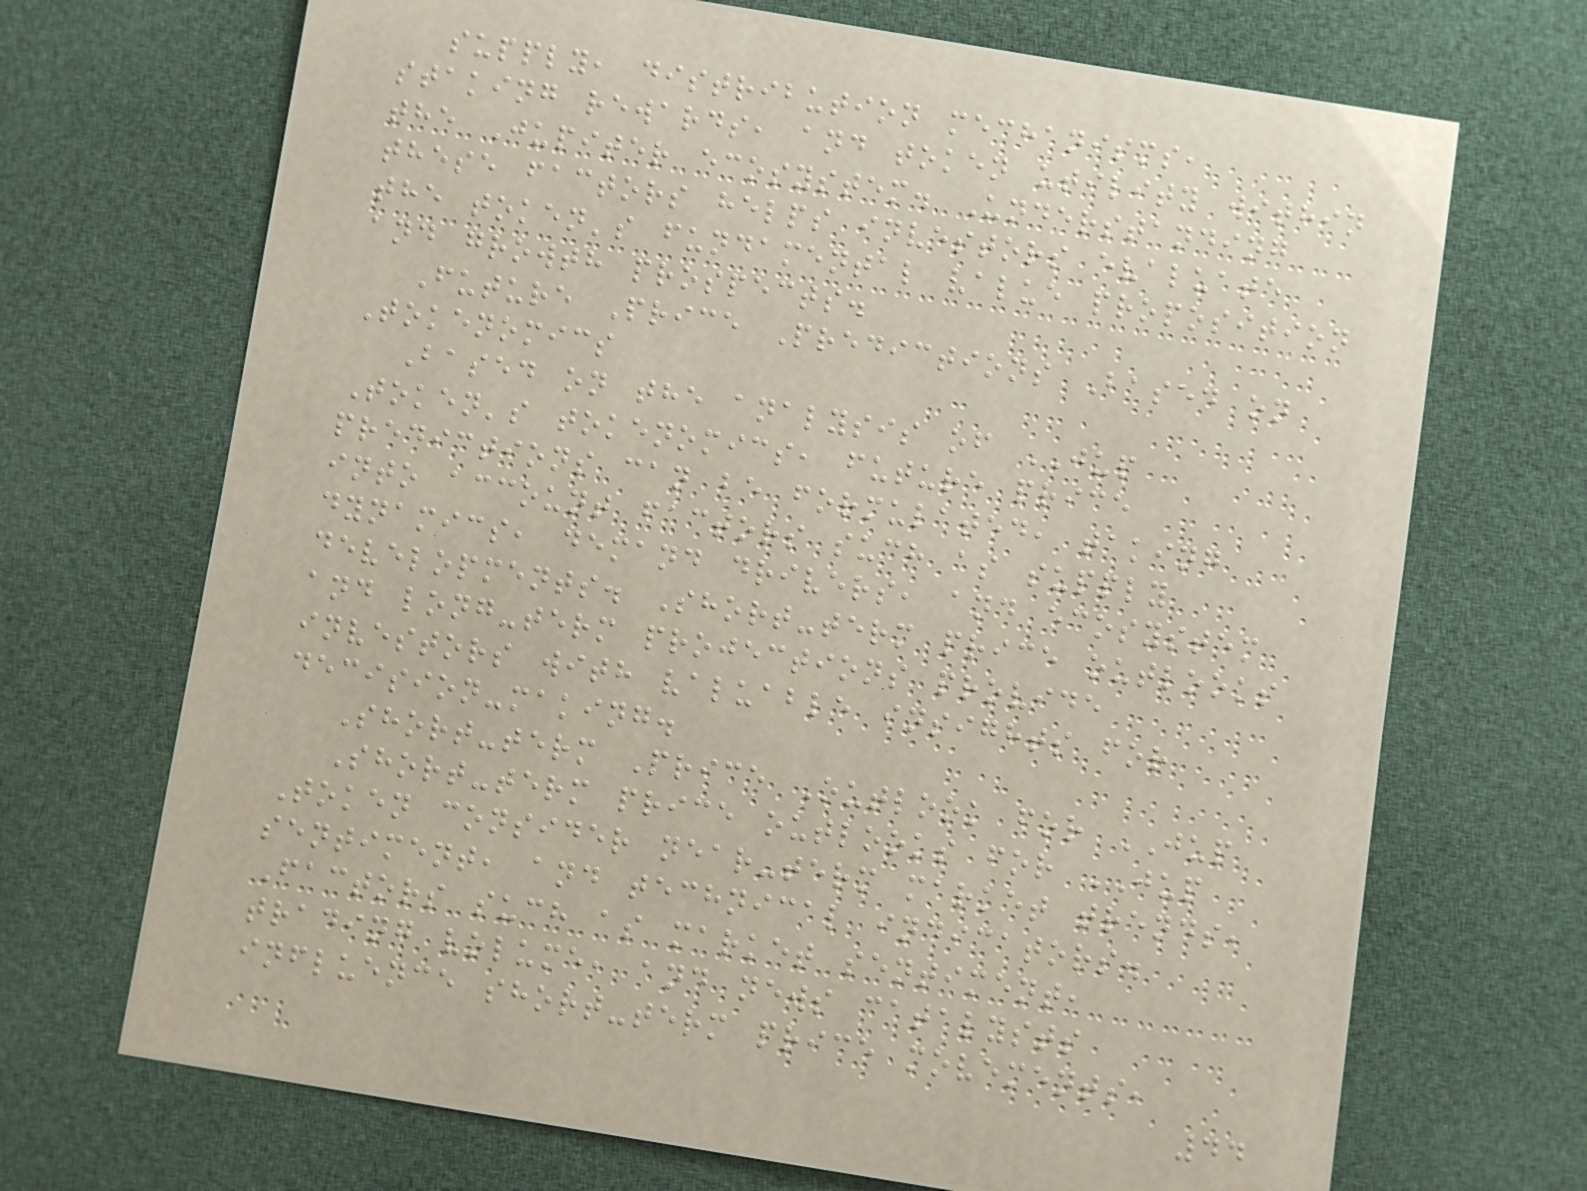supply, distribution mechanisms,
staking rewards, and token utility within
the Jupiter ecosystem. Understanding
these factors helps investors evaluate
the token's fundamental value proposition
and growth prospects.
Future Price Predictions Based on
Tokenomics
Based on the analysis of JUP
Token's tokenomics, future price
predictions can be formulated, taking
into account factors such as supply
dynamics, demand drivers, and ecosystem
developments. Short-term price outlooks
and long-term projections provide
investors with valuable insights for
decision-making.
Short-term Price Outlook for JUP
Short-term price outlooks for JUP
Token consider near-term market trends,
sentiment, and technical indicators.
Factors such as market sentiment,
trading volume, and news catalysts
influence short-term price movements,
44
